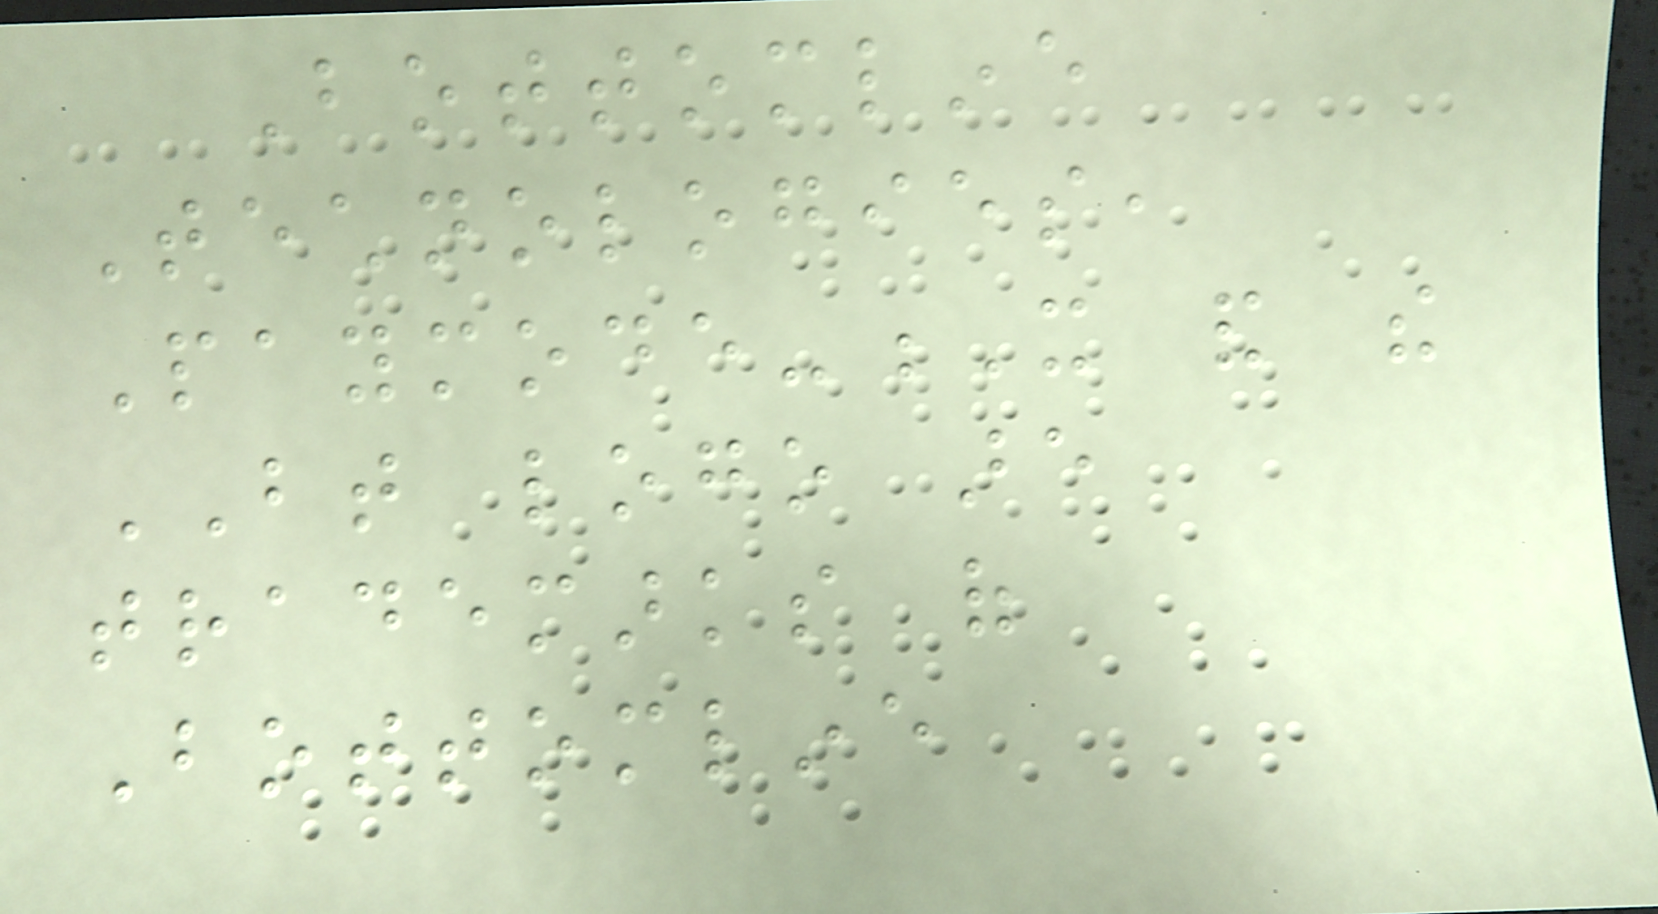Bottomline
Technologies,
Paymode-X and the
BT logo are
trademarks of
Bottomline
